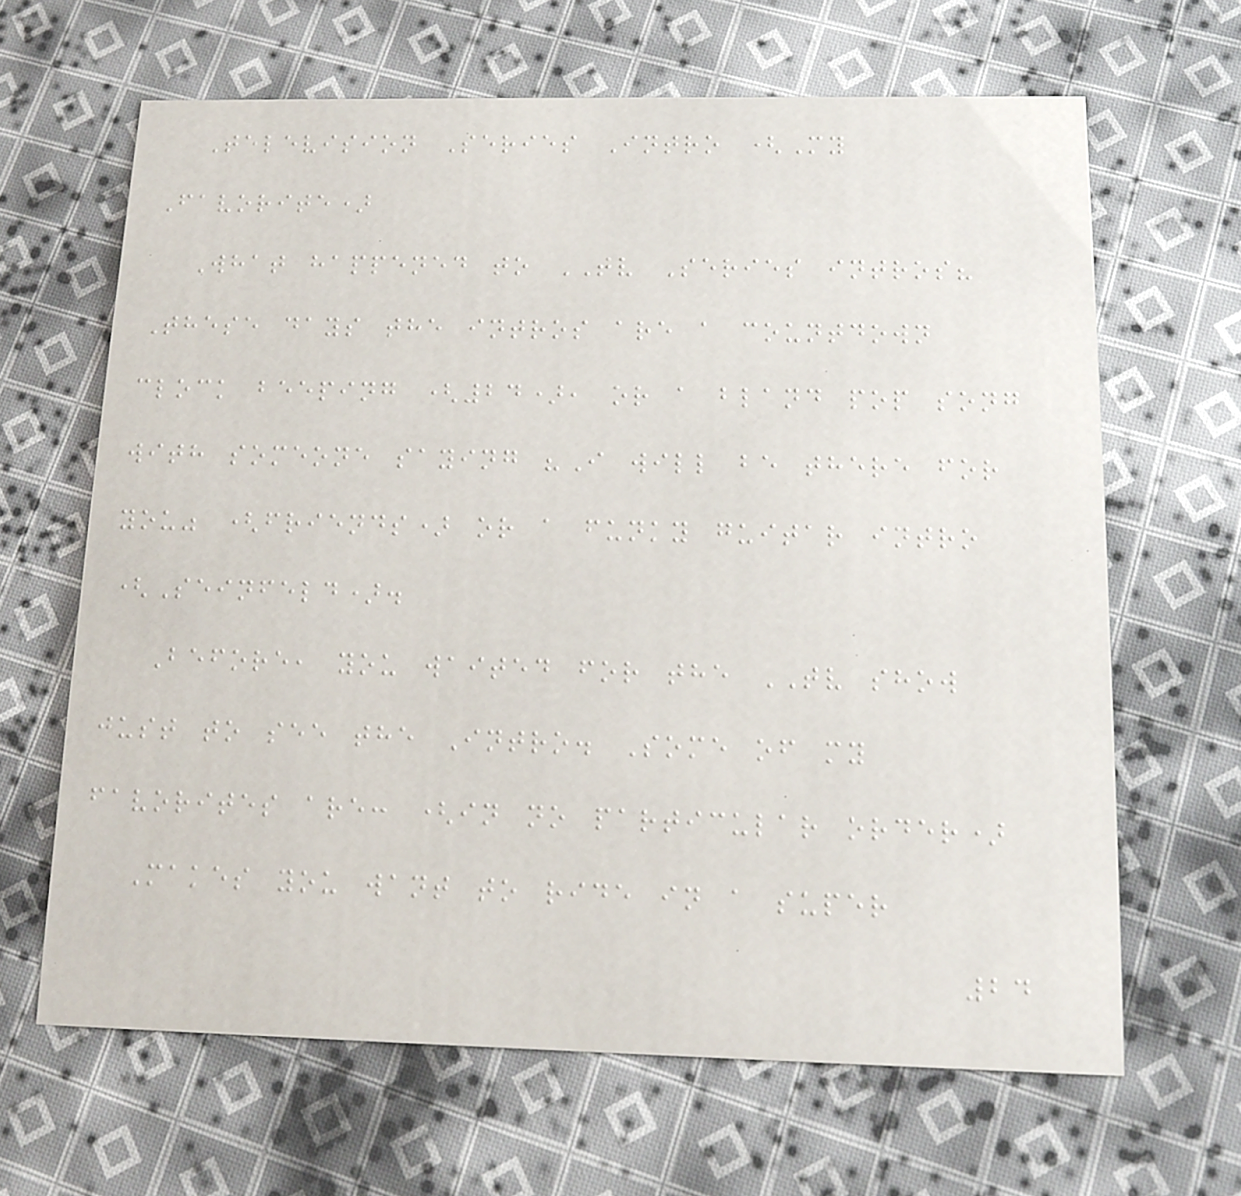Television Series Intro (My
Favorite)
What happened to TV Series intros?
These days the intros are a countdown
clock beeping (24), or a bland pop song
with someone saying "I will be there for
you" (friends) or a funky guitar intro
(Seinfeld).
Before, you waited for the TV show
just to see the Intro. Some of my
favorites are: (in no particular order)
Makes you want to ride in a super
24
